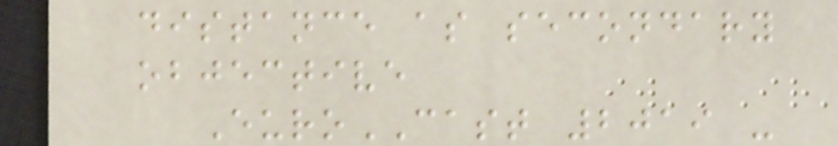distance as secondary
objective
EuroCAST 2019 -
